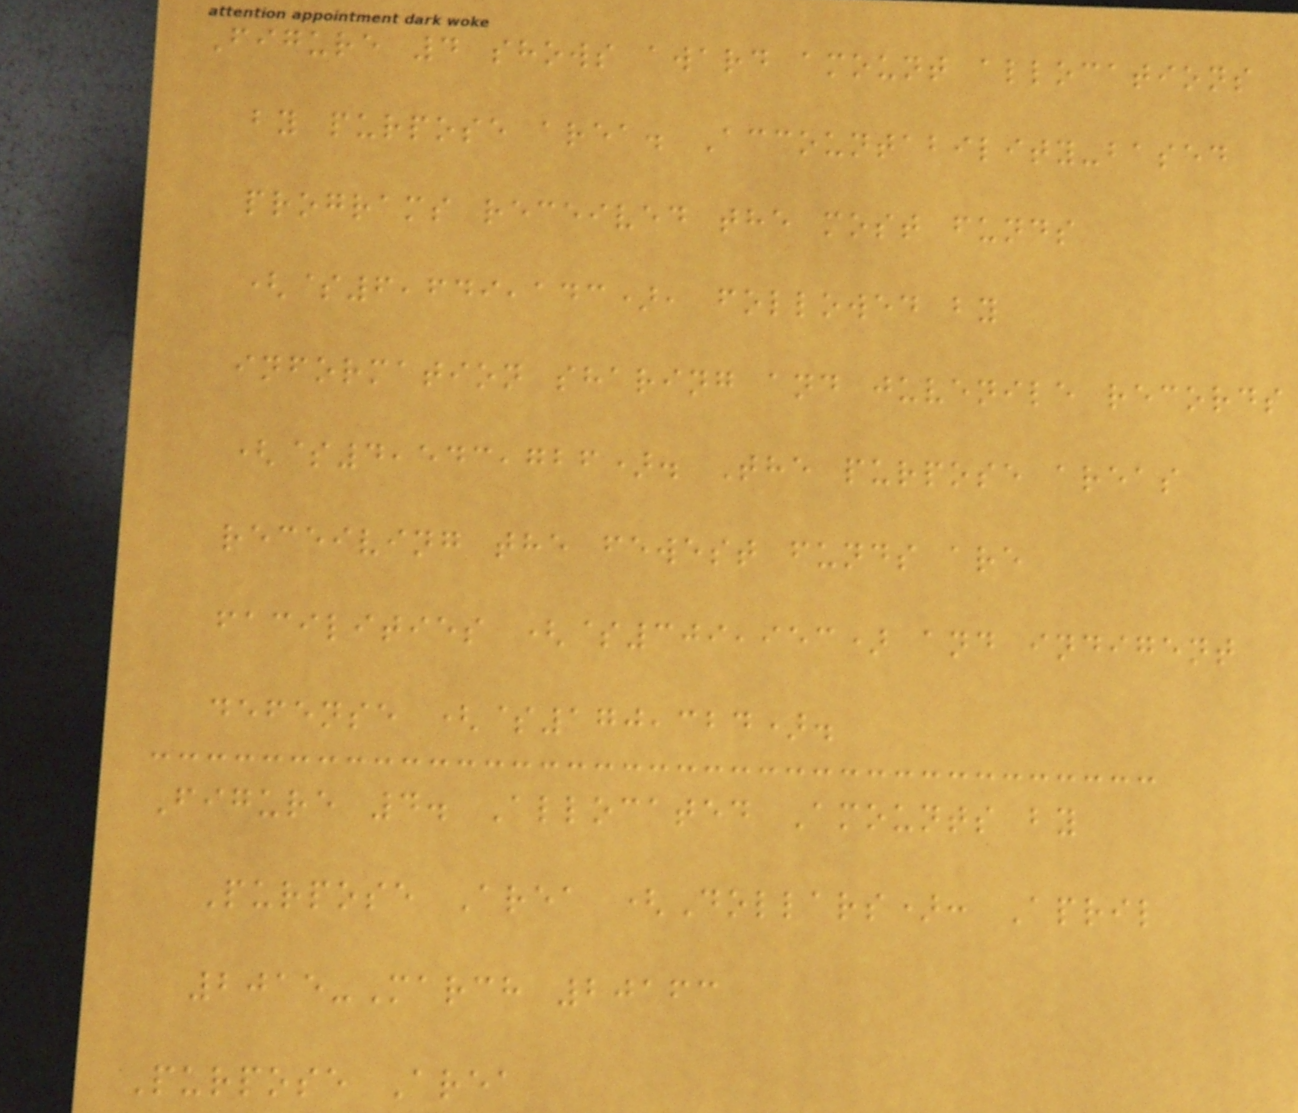Figure 4 shows award amount allocations
by purpose area. Accountability-based
programs received the most funds
($6,649,143), followed by
information sharing and juvenile records
($4,543,726). The purpose areas
receiving the fewest funds are
facilities ($309,953) and indigent
defense ($170,324).
Figure 4. Allocated Amounts by
Purpose Area (Dollars): April
2015-March 20163
Purpose Area
